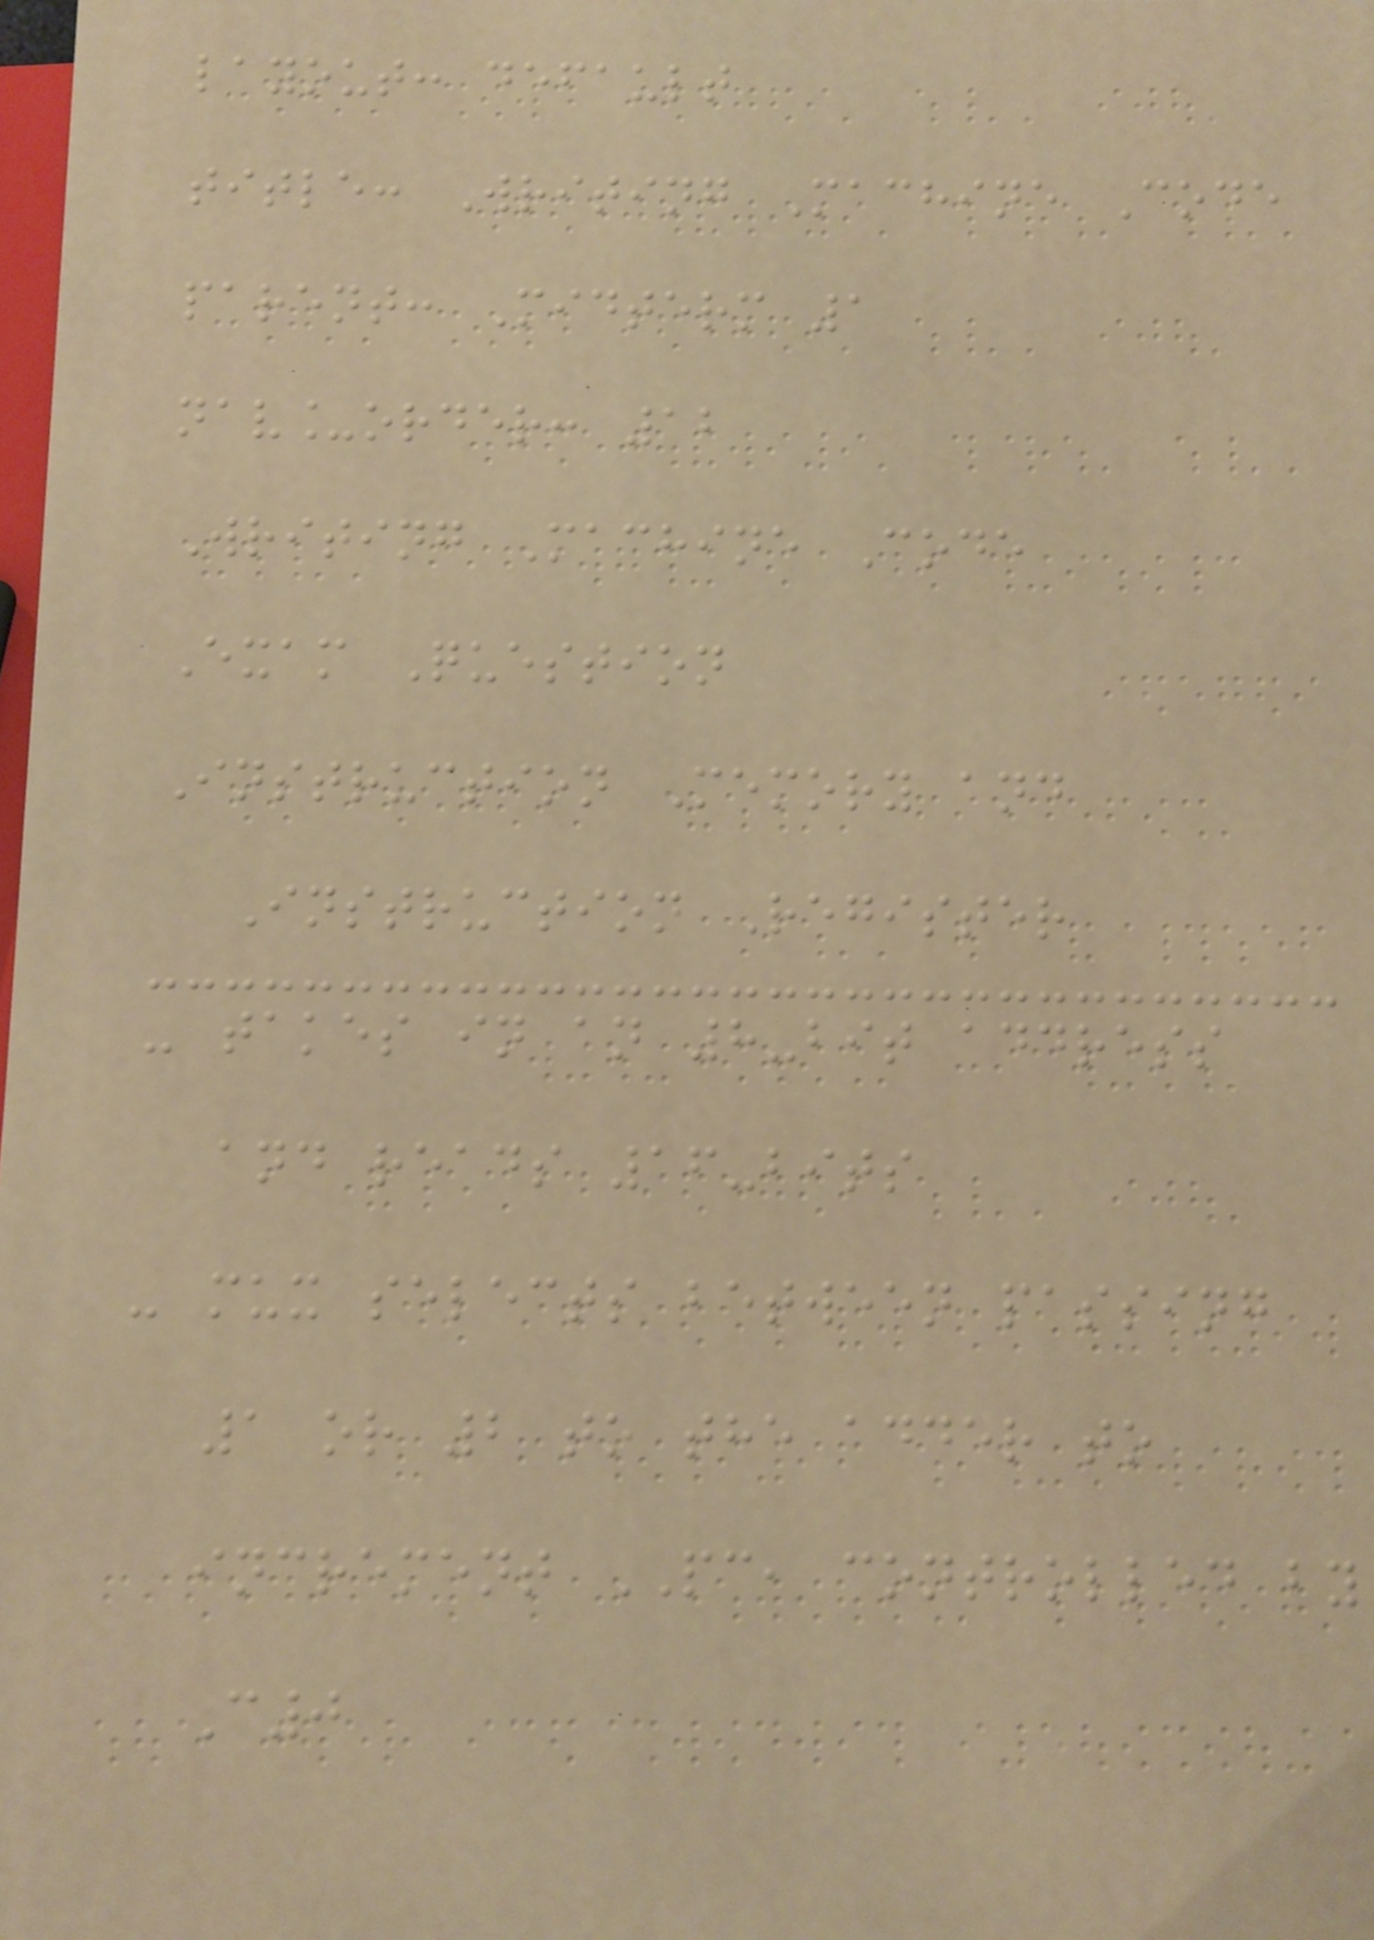layout: default
title: Writing Machine Code
parent: Midterm 1
nav_order: 12
Writing Machine Code
Exam Question
Instruction Memory and
Instruction Register
- takes in an 8-bit address
and reads 16-bits
- mux selects between passing
1 or 2 to the adder to
increment PC, controlled by
C0
